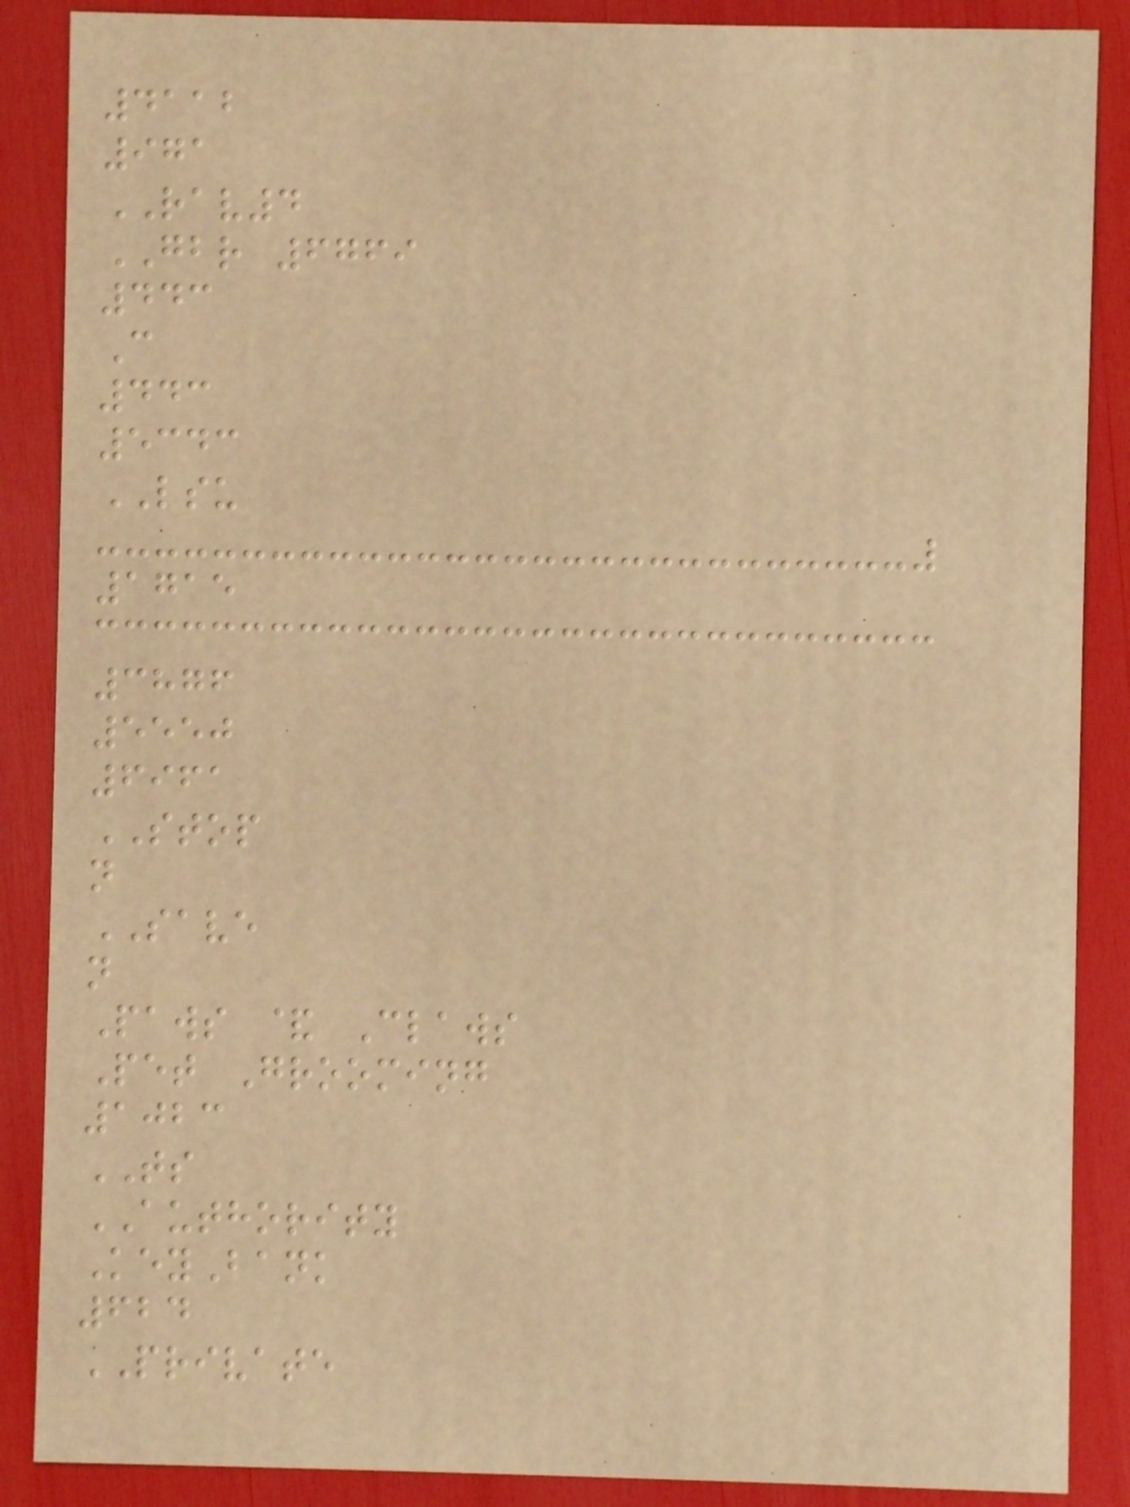4112
971
RAV4
GBR 6769
443
C
443
5343
LSU
1715
3876
5550
6961
STOP
n
SAVE
n
Paws & Claws
Pet Grooming
1023
TS
AUTHORITY
KeyBank
624
PRIVATE
